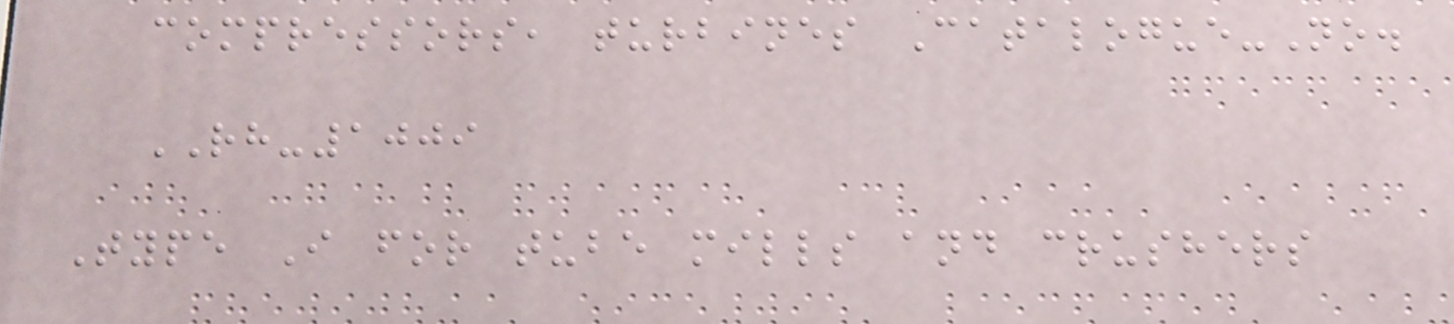compressors, turbines Catalogue-No.
RH-1009
Type I for tube mills and crushers
